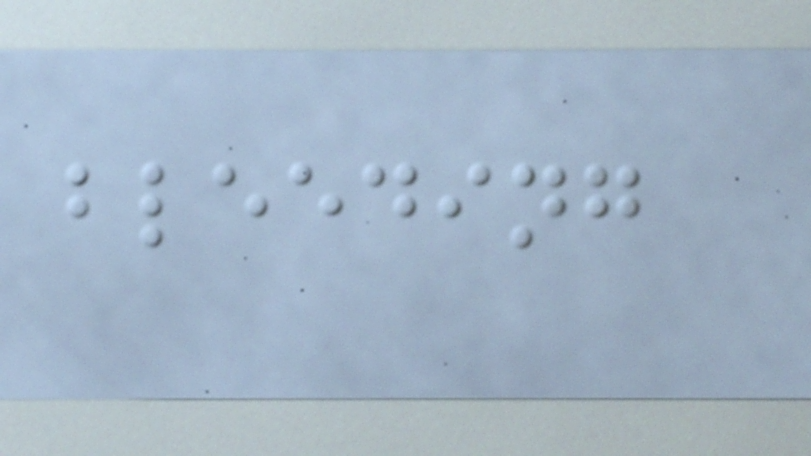bleeding
